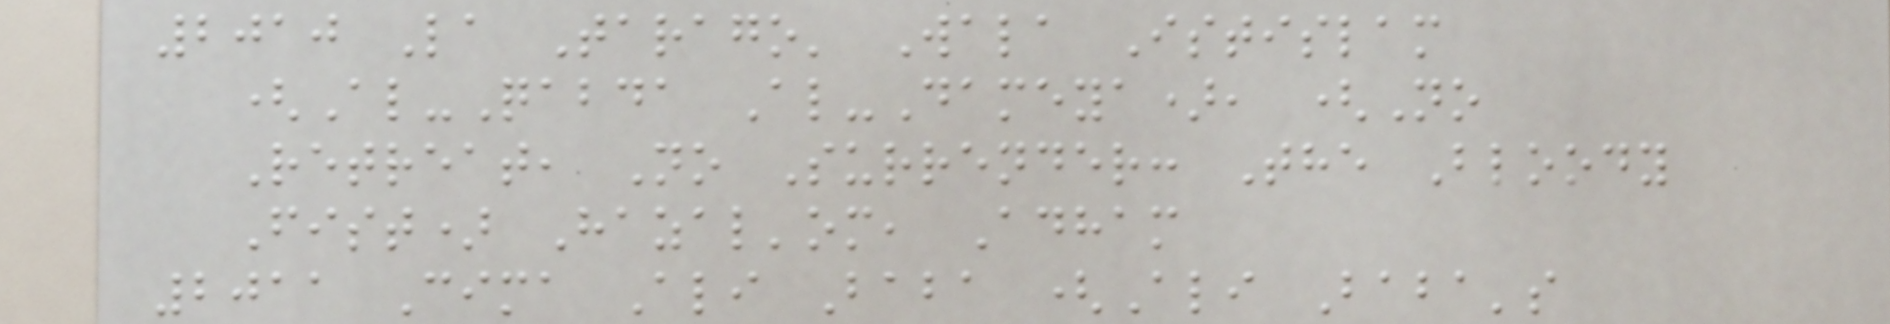2010 La Tarago' Wala Istislam
(Al-Qabda Al-Dameya), (No
Retreat, No Surrender: The Bloody
Fist) Hazal'om, Adham
2011 Cima Ali Baba (Ali Baba's
